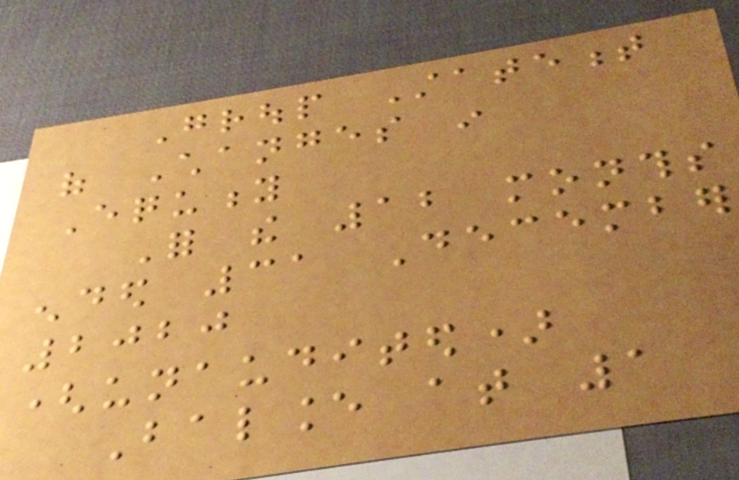Group Statement
of Changes in
Equity
For the 12 months
ended 31 December
2020
(unaudited)
Balance at 1
